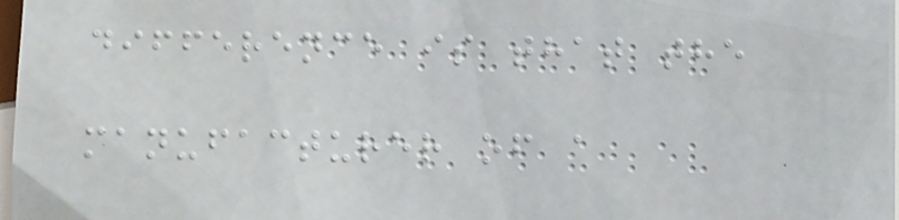difference is that the
manufacturer of a
